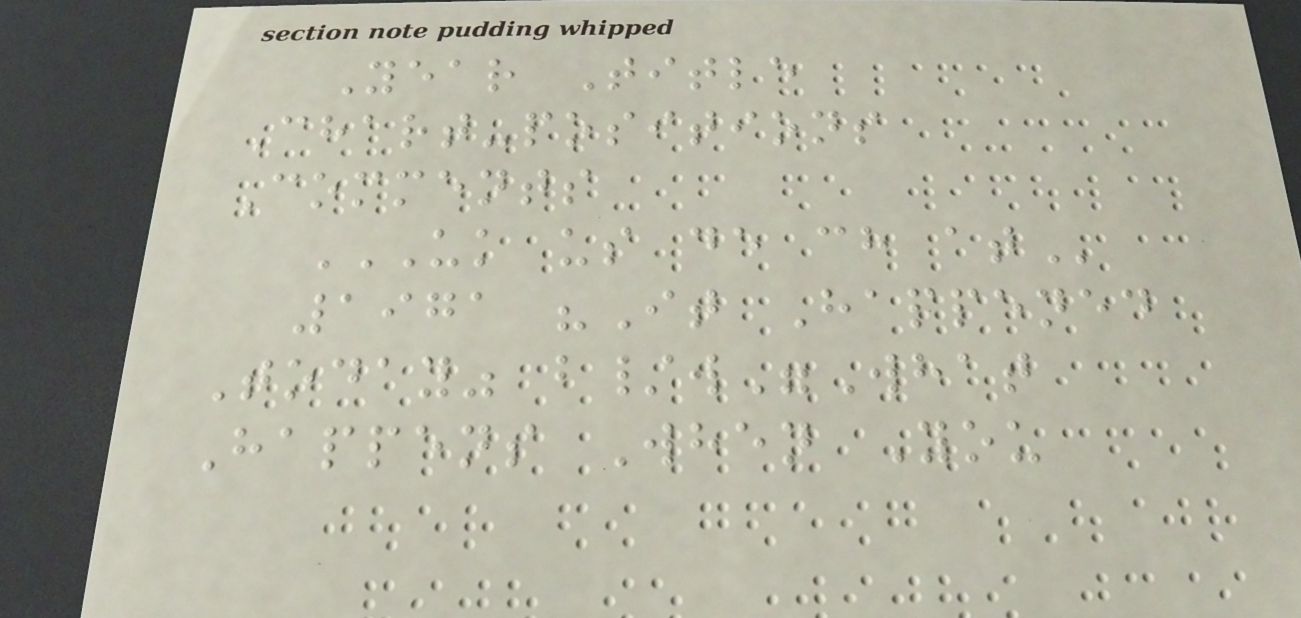Year Title
Chart-positions
Comments
UK US DE CH AT
1971 "It Happened
Today" b/w"What
Happens When You
